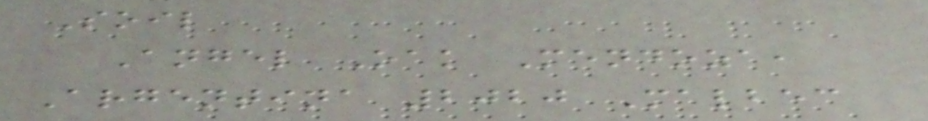Soil
Angel Oak Mendoza,
Argentina 2020 Malbec
